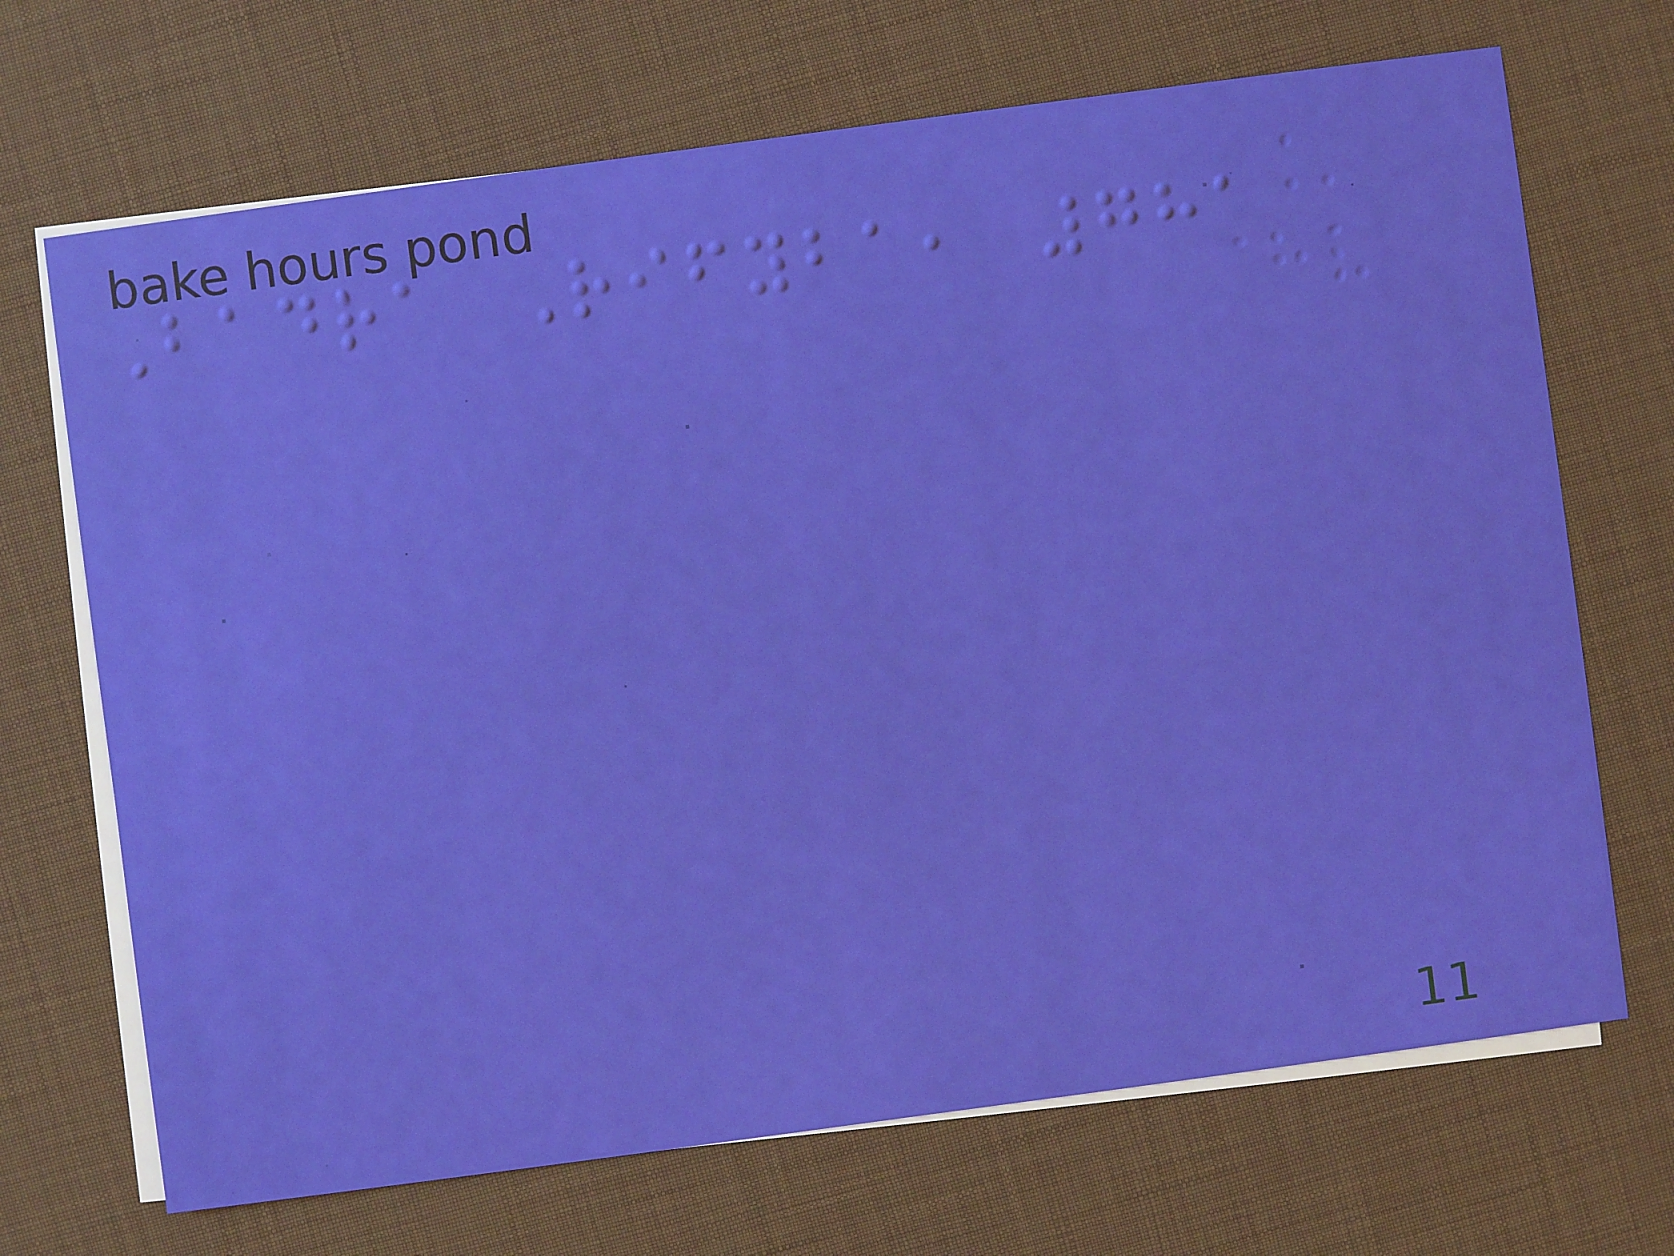Badra Rifyba, 781
